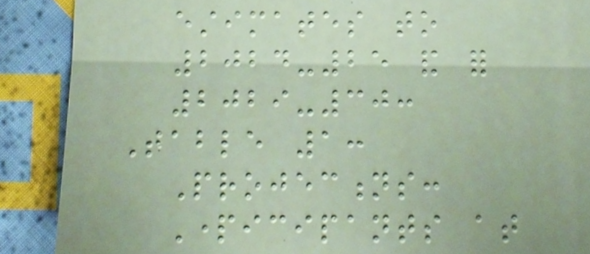estimates to
2024-25 and for
2029-30:
Table 1:
Projections:
Participants at
